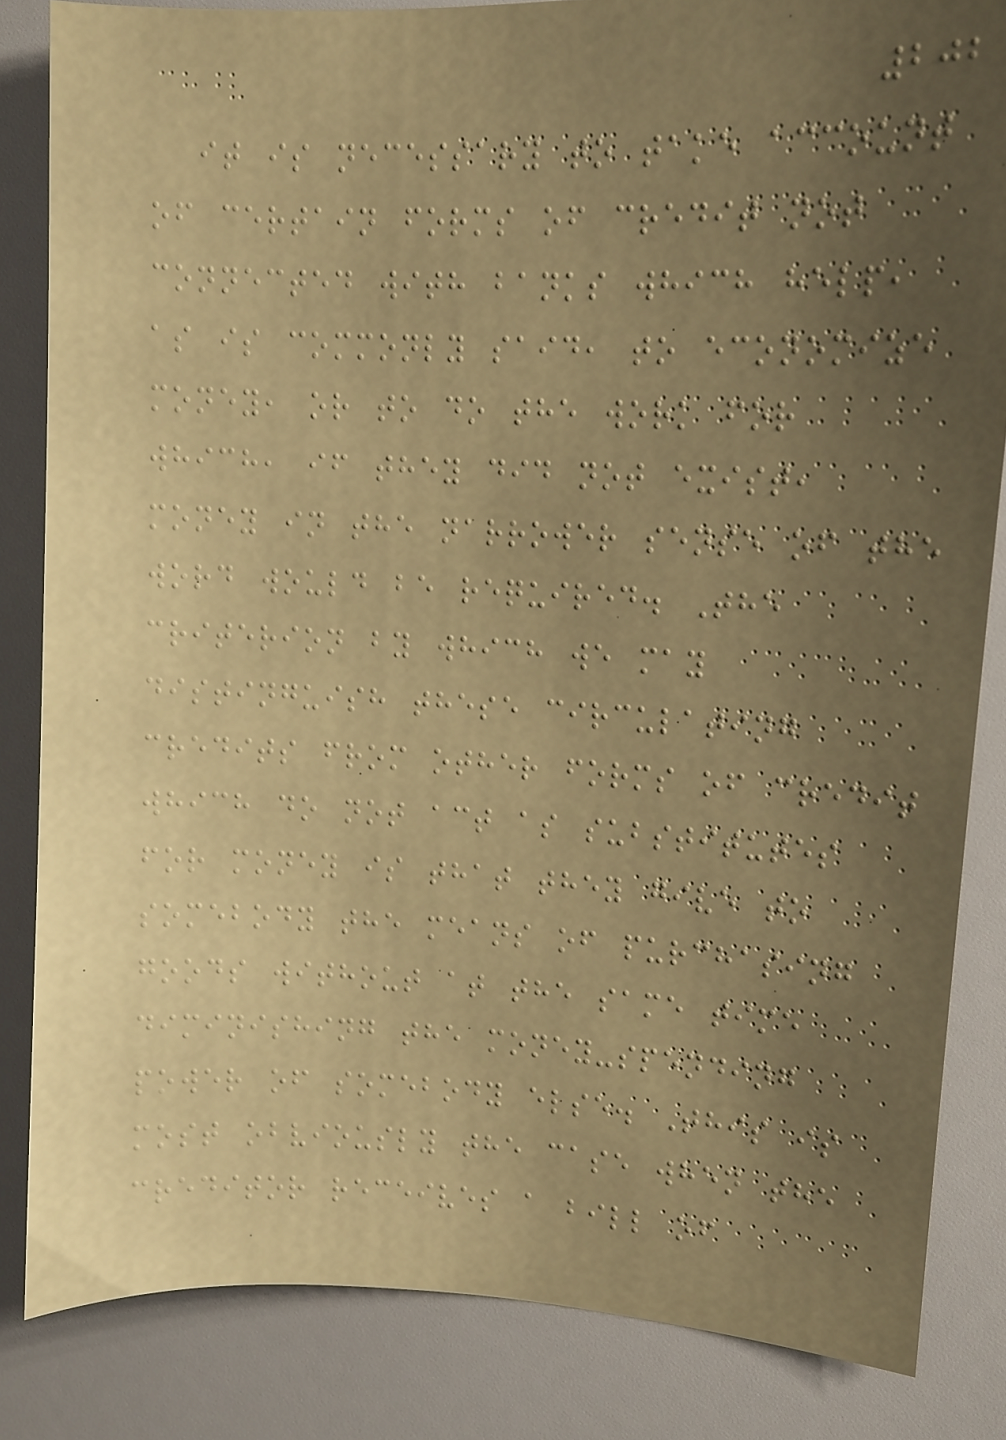202
it is necessary to take account
of certain forms of credit not
connected with banks which help,
as is commonly said, to economize
money, or to do the work for
which, if they did not exist,
money in the narrower sense of the
word would be required. The
criterion by which we may
distinguish these circulating
credits from other forms of credit
which do not act as substitutes
for money is that they give to
somebody the means of purchasing
goods without at the same time
diminishing the money-spending
power of somebody else. This is
most obviously the case when the
creditor receives a bill of
